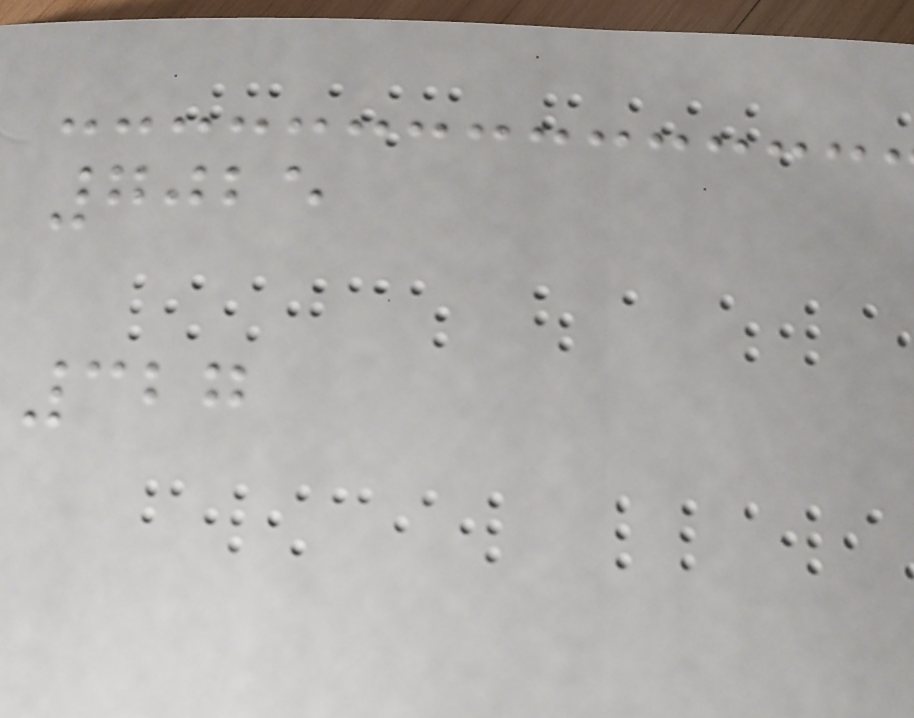7025
327
